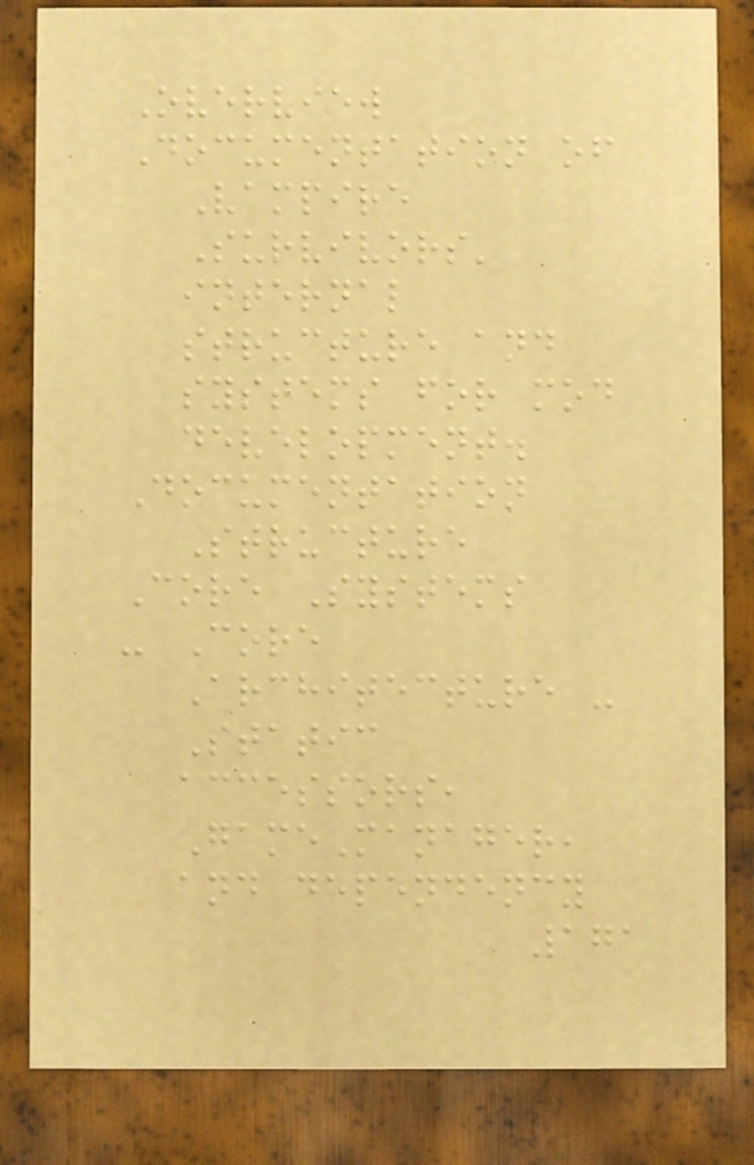Overview
Documentation of
Vampire
Survivors'
internal
structure and
systems for mod
development.
Documentation
Structure
Core Systems
- Core
Architecture -
Static
accessors,
GameManager,
and dependency
171
